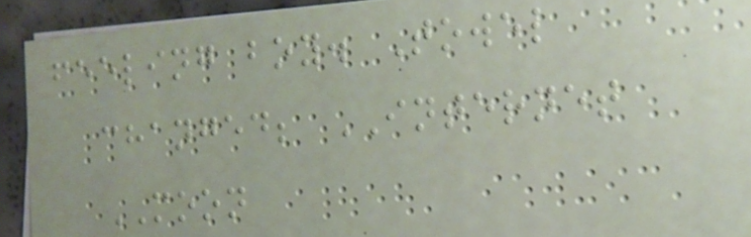feeling boy. Towel
changed; INTERNET
MOON
